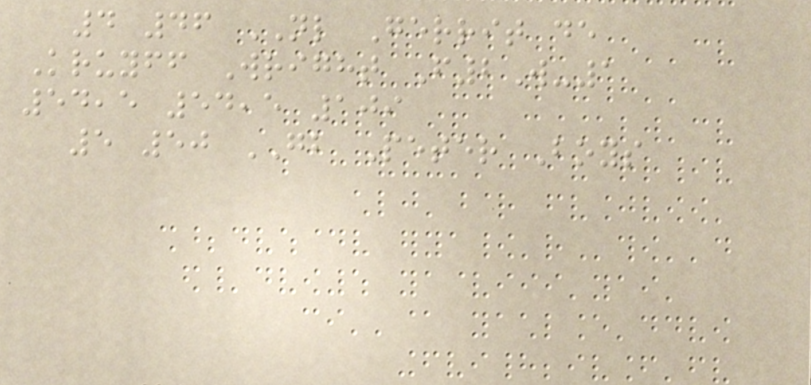4 46 NL Gerrit de
Kruyff Wright F2W-1
54,5 54,5 109
5 50 GB Peter Boys
